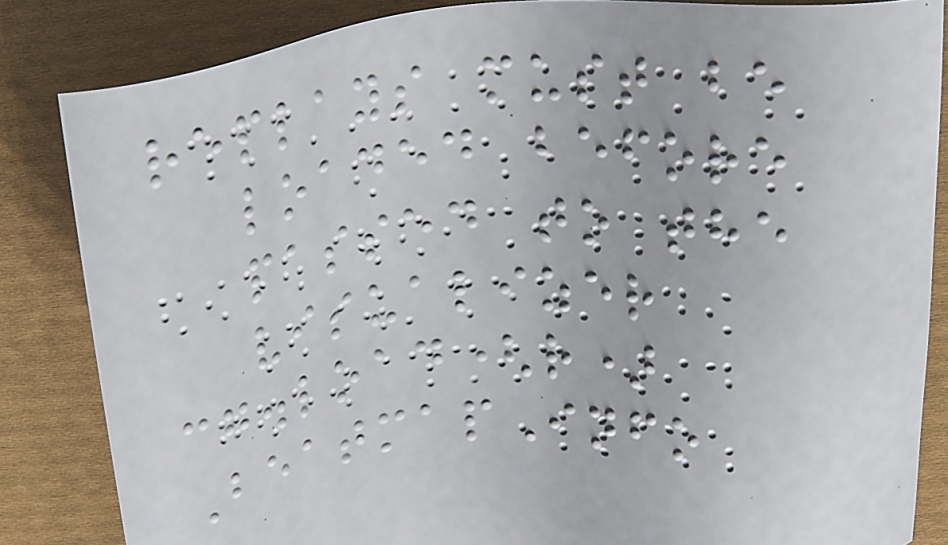replays must be
loaded before
passed to the
visualizer
cg.load(r)
BeatmapInfo
